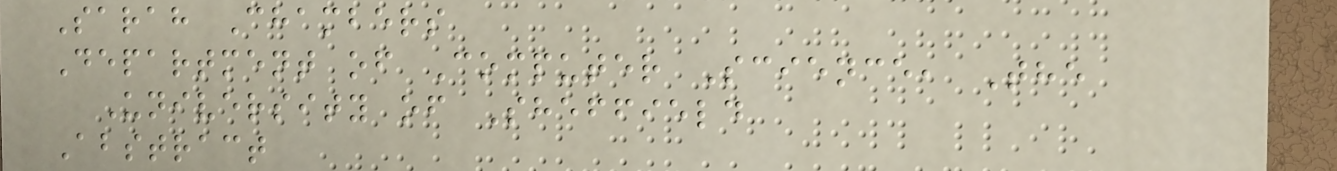Sarah Chambers
Department of Computer Science, The
University of Sheffield
Abstract
